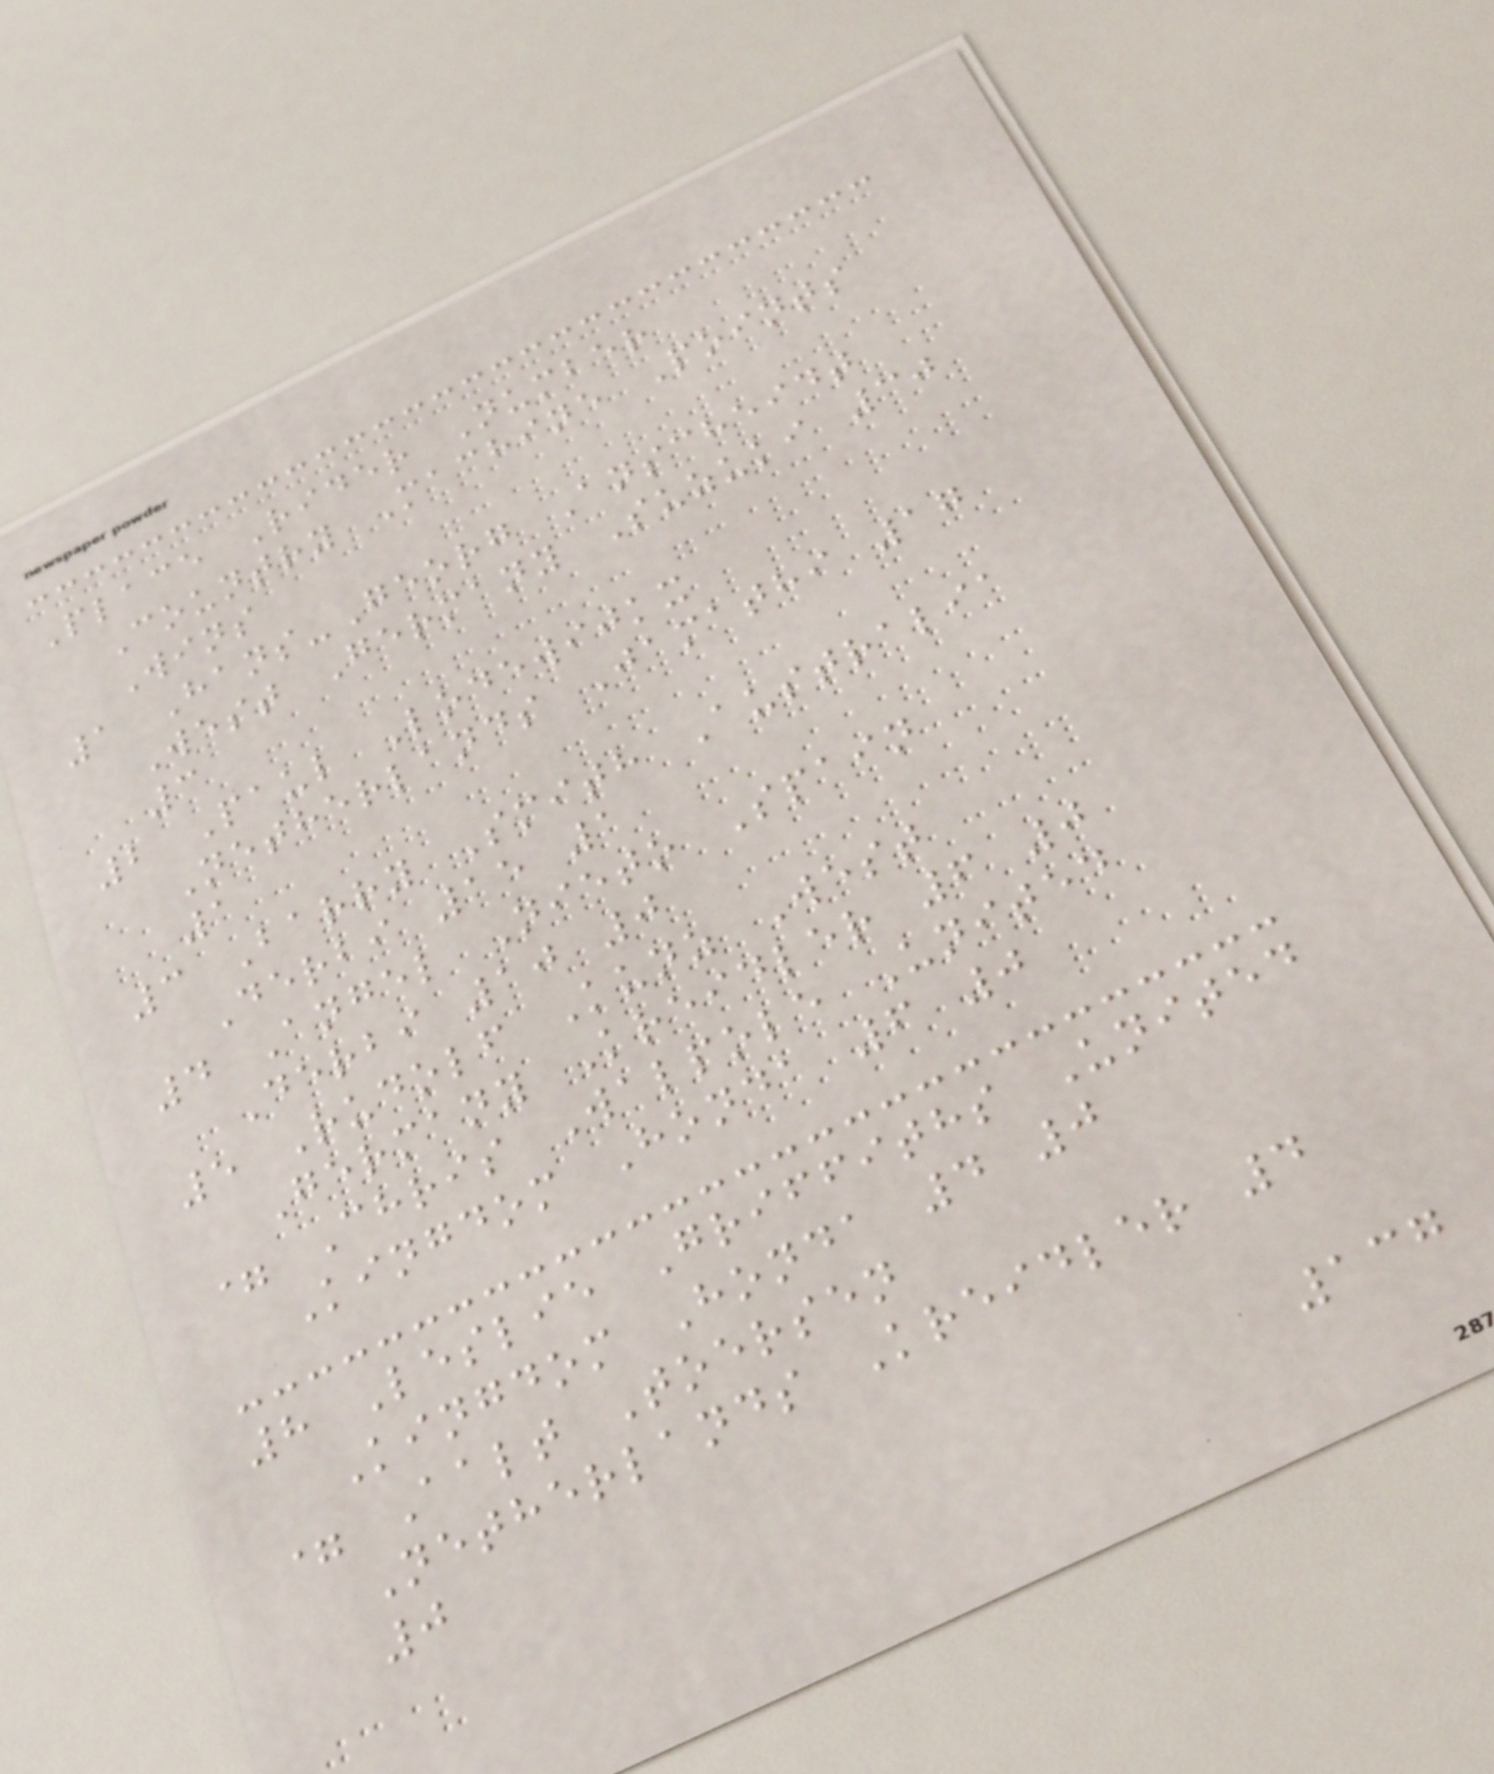Place Rider Number
Country Machine Points
Wins
1 Hans-Georg Anscheidt
West Germany Suzuki 30
3
2 Paul Lodewijkx
Netherlands Jamathi 17
1
3 Barry Smith Australia
Derbi 15 1
4 Angel Nieto Spain
Derbi 10 0
5 Rudolf Kunz West
Germany Kreidler 6 0
= Chris Walpole United
Kingdom Honda 6 0
8 Leslie Griffiths United
Kingdom Honda 4 0
= Aalt Toersen
Netherlands Kreidler 4
0
137
